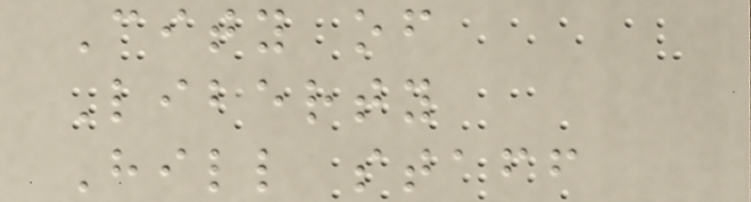City of
Liberty
Hill staff
